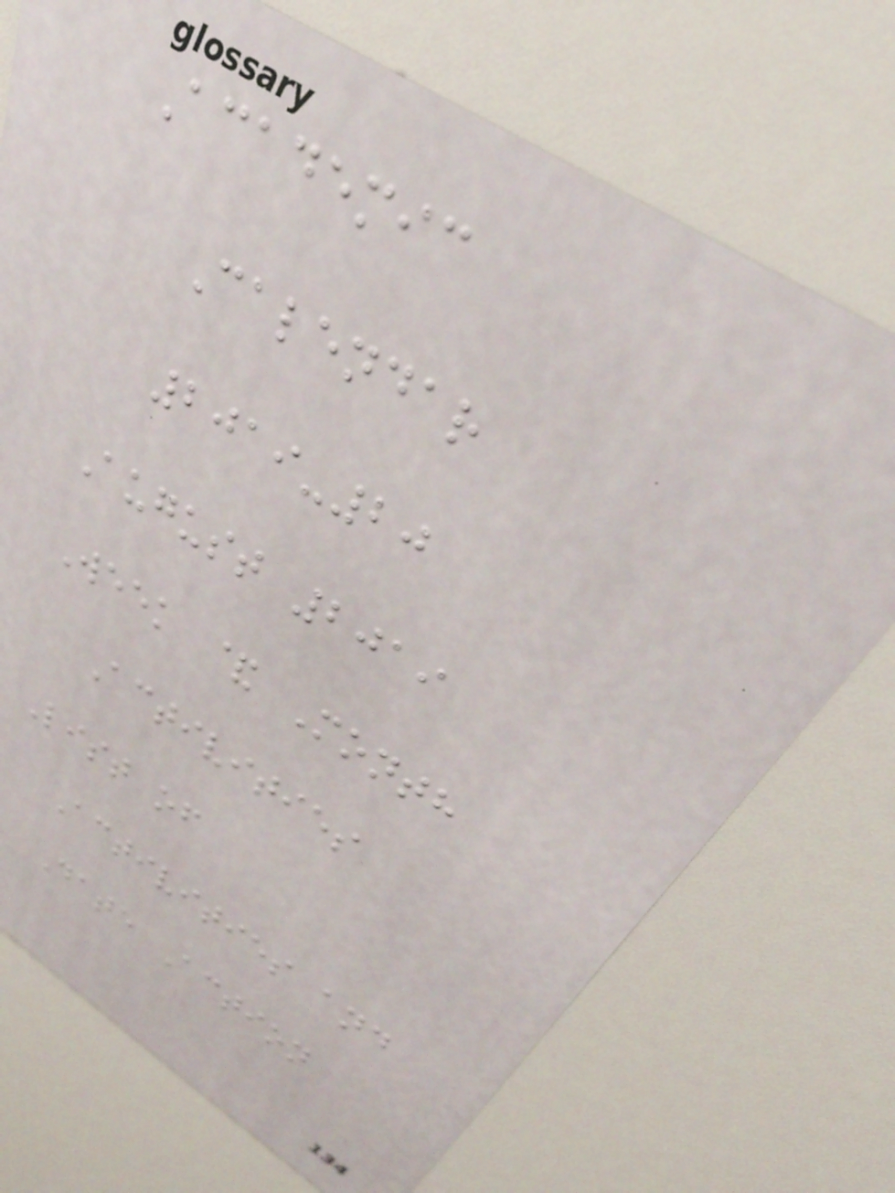Academic
Calendar
2019-20
August 2019
Week & Month
Activities
List of
Activities and
Date Action
